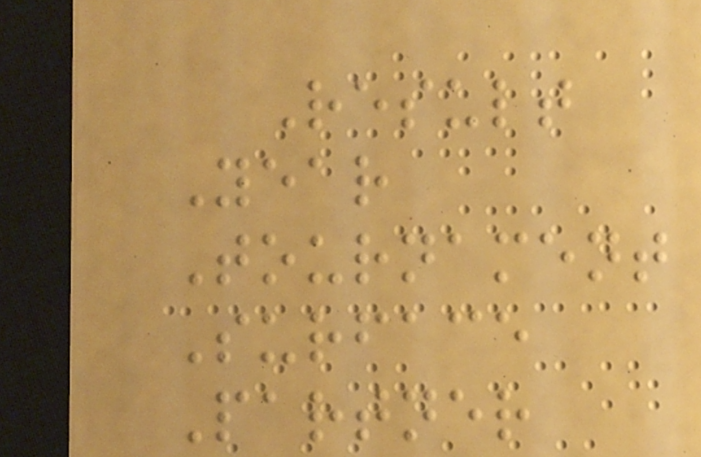Result
Year
Tournament
Surface
Partner
